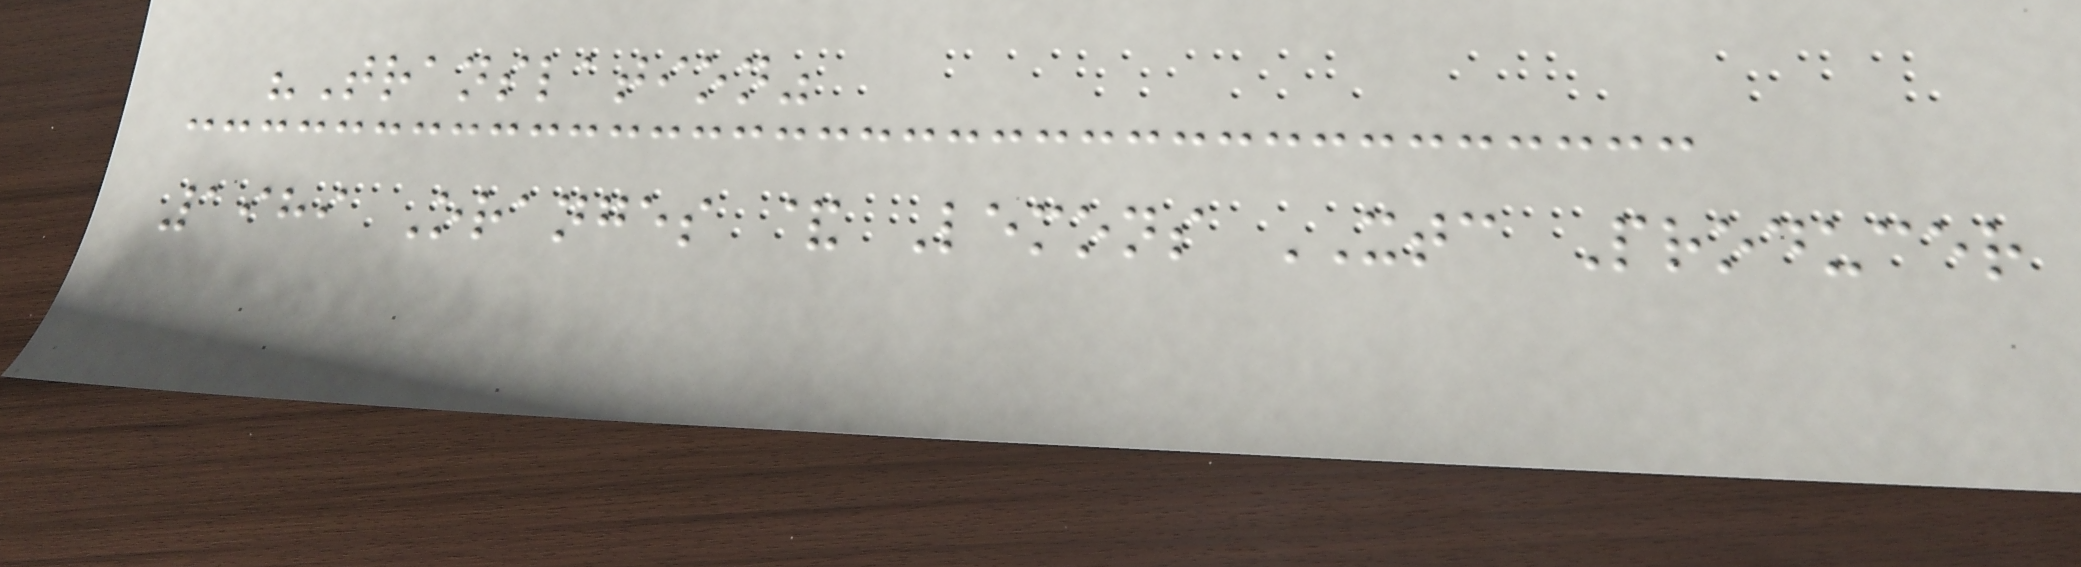"Translation"
1989 Oranges & Lemons XTC Producer
